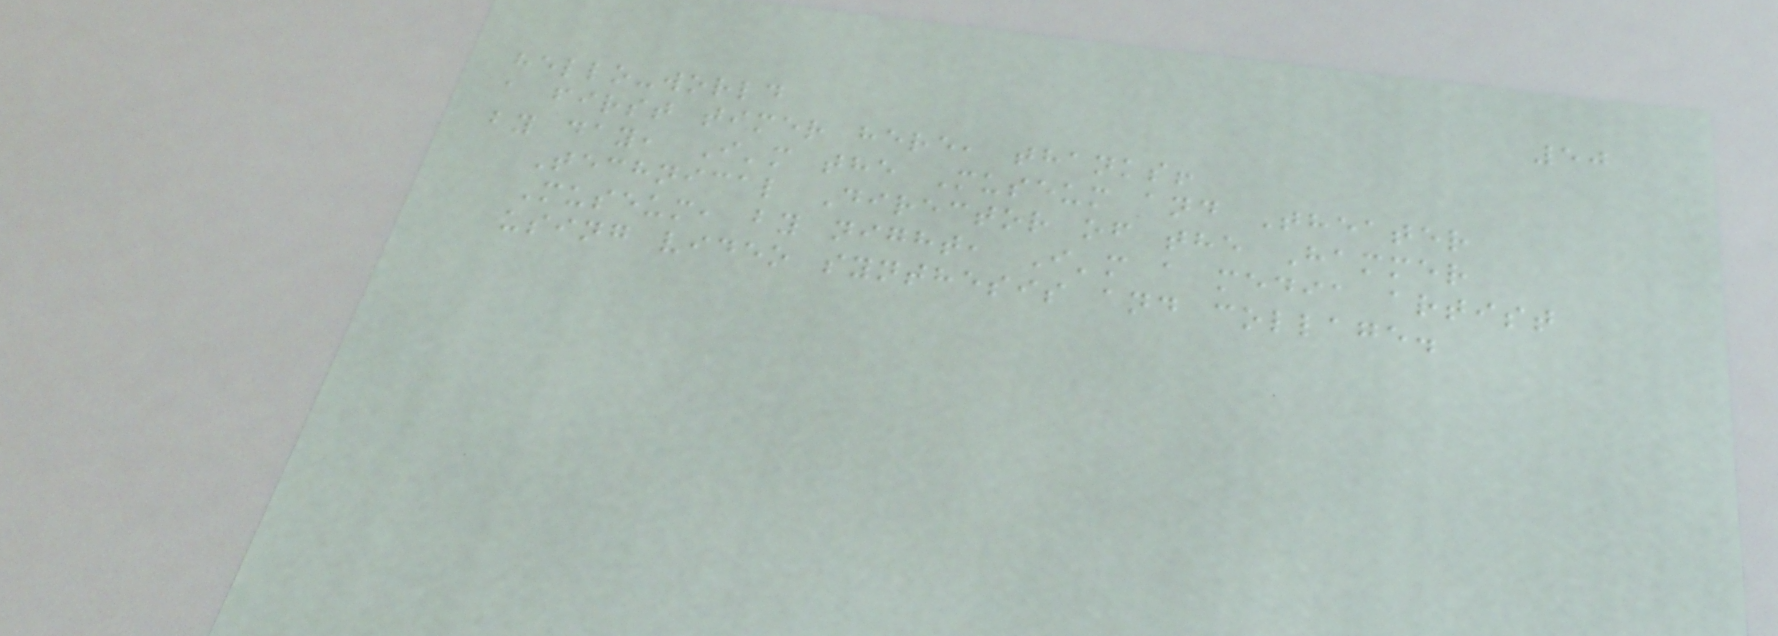50
hello-world
a first timer here, thanks!
by day, I'm the Museum and Theater
Technical Director of the Hammer
Museum, by night, I'm a media artist
using video synthesis and collage.
